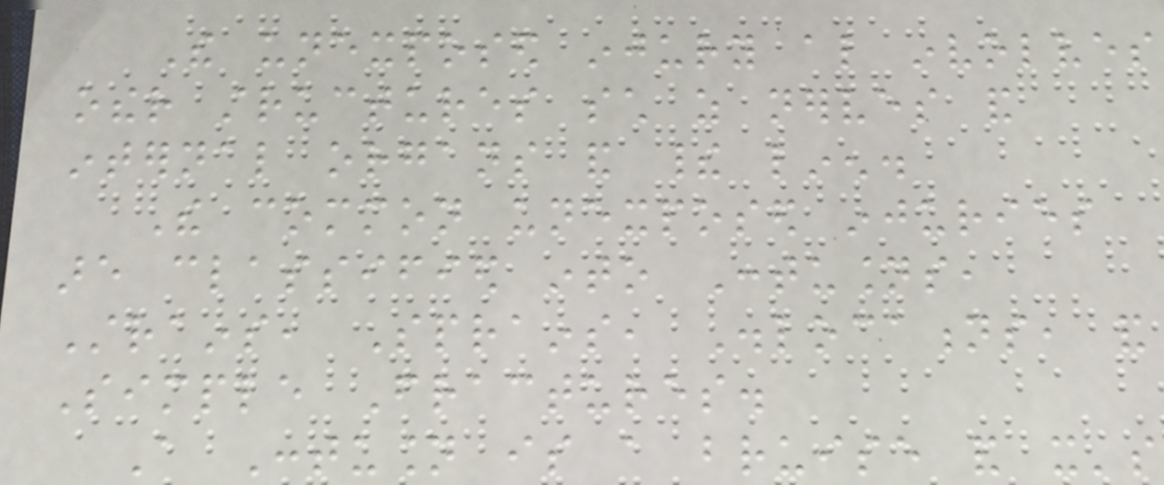The unexposed injury also involves
other structures such as nerves and
internal organs and their linen.
The common unexposed injuries
are classified into Contusions,
Strains, Sprains, Dislocations, and
Simple Fractures.
A Contusion is a bruise and it's
